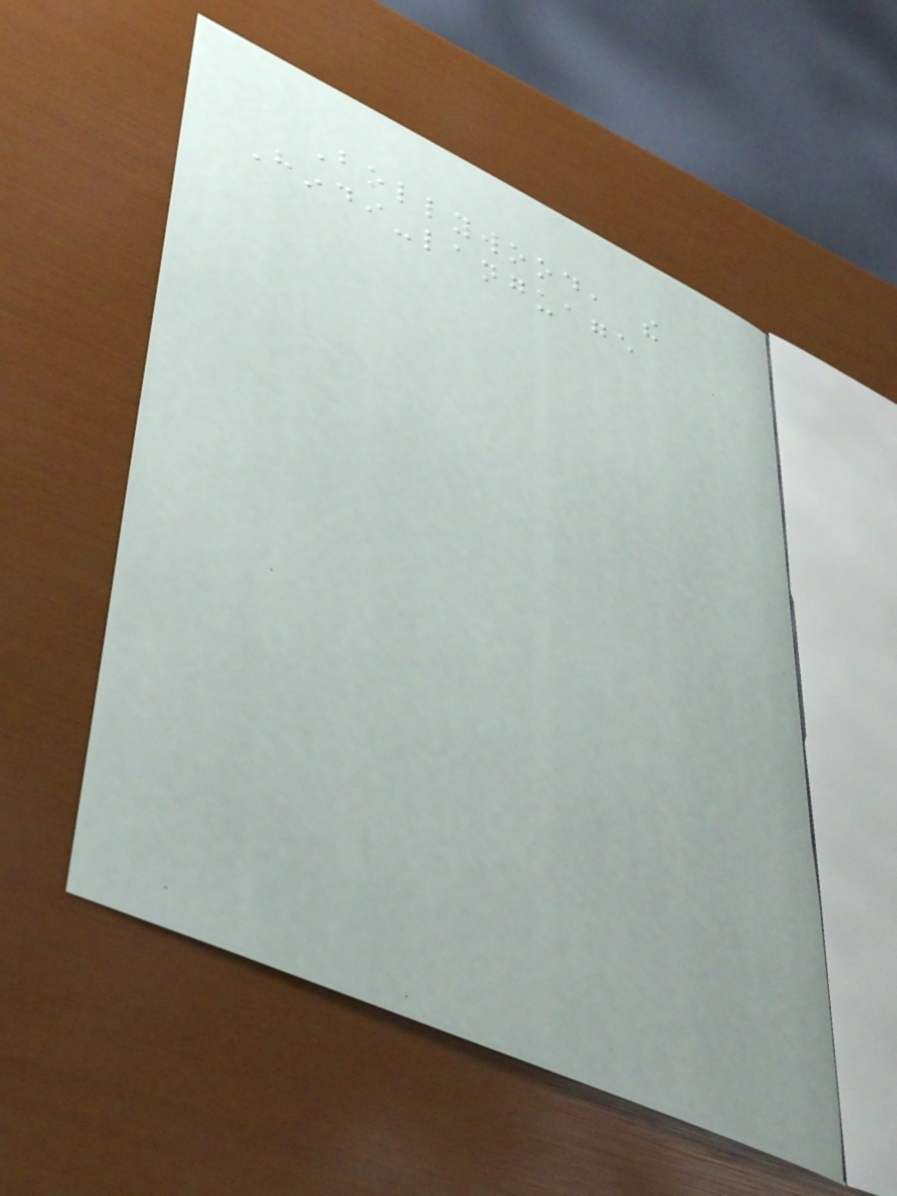Bollywood, the
Hindi-language
